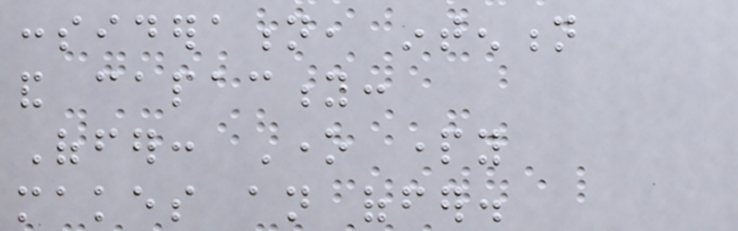consideration, intention
and capacity:
Offer: One party
makes an offer.
